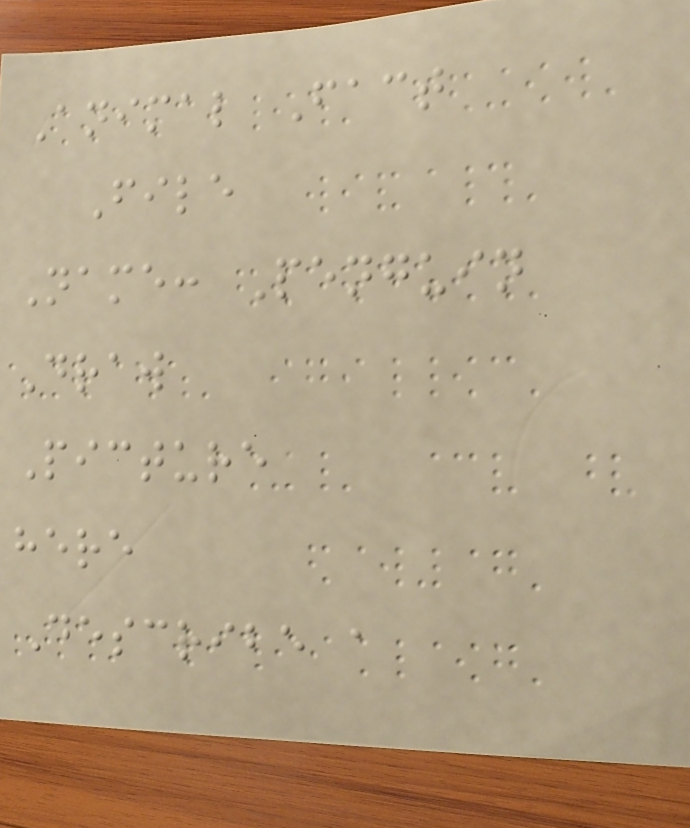Animal Fact
File
Name: Penguin
Draw
Picture
here
Describe a
